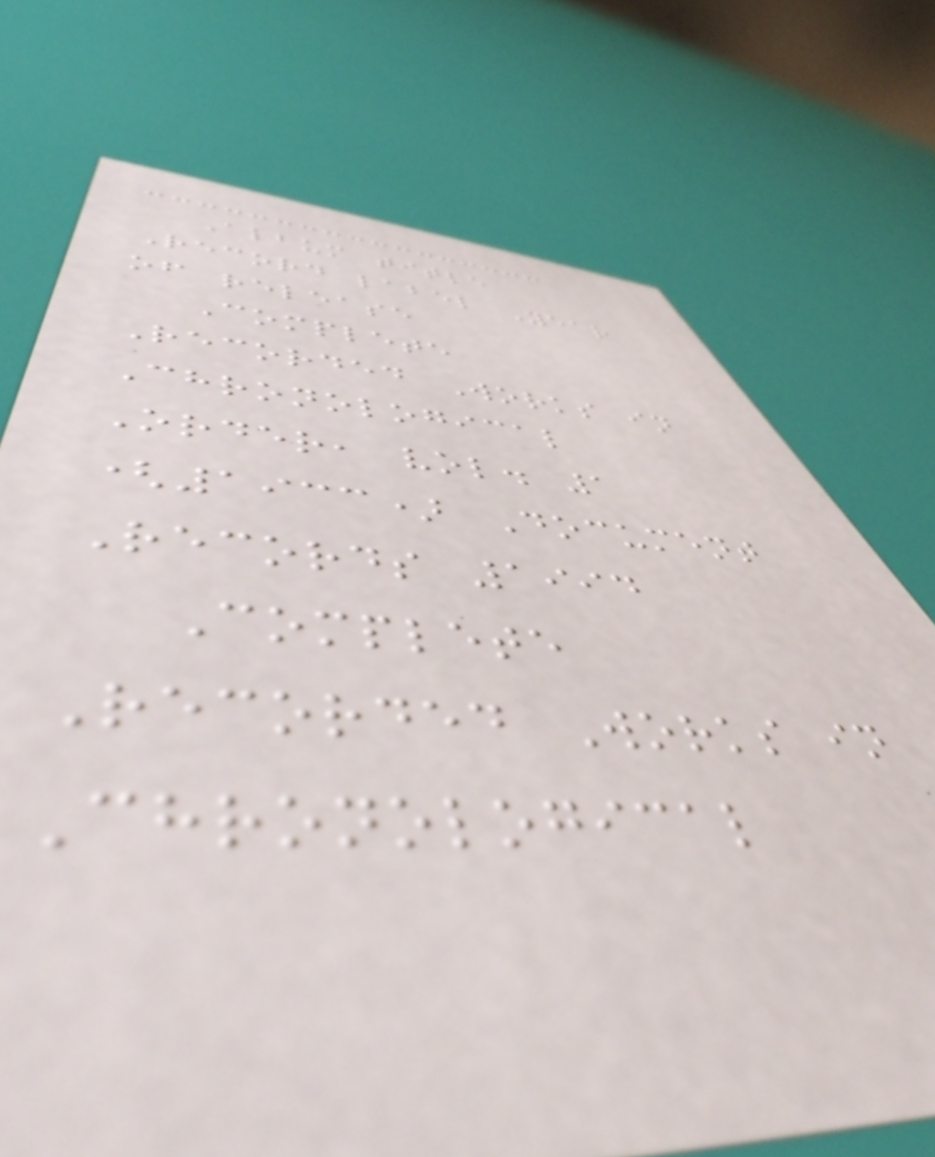Album title
Record label Year
of release
Complete
Recorded Works in
Chronological
Order, vol. 1
(1933) Document
Records 1994
Complete
Recorded Works in
Chronological
